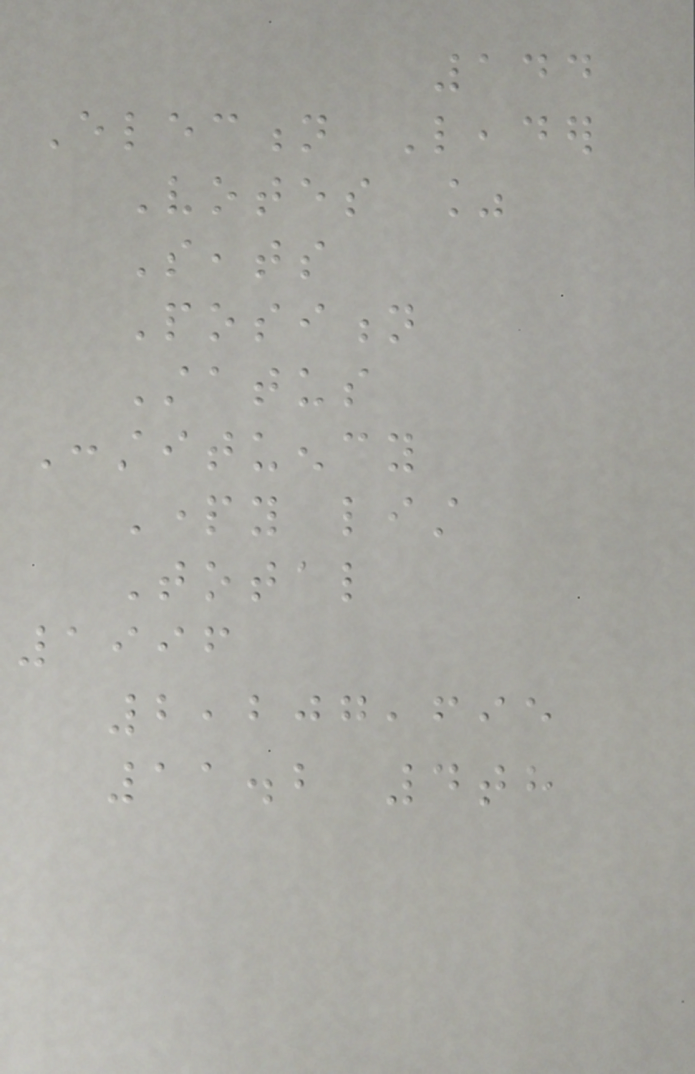144
Election Leader
Votes %
Seats
Position
Status
Constituency
Party list
Total
1996
2,207,695
11.2 4th
